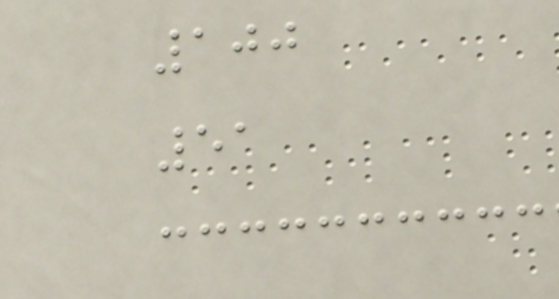100
51
